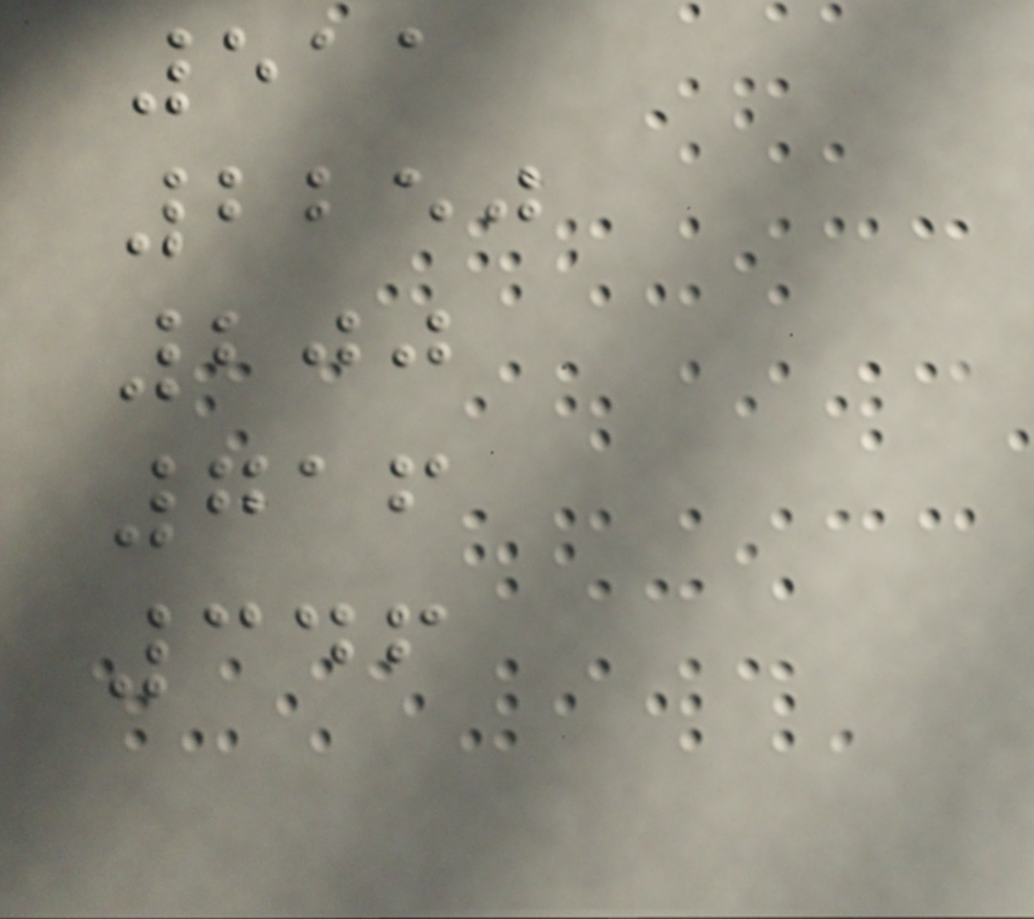511
2250
200
716
346
